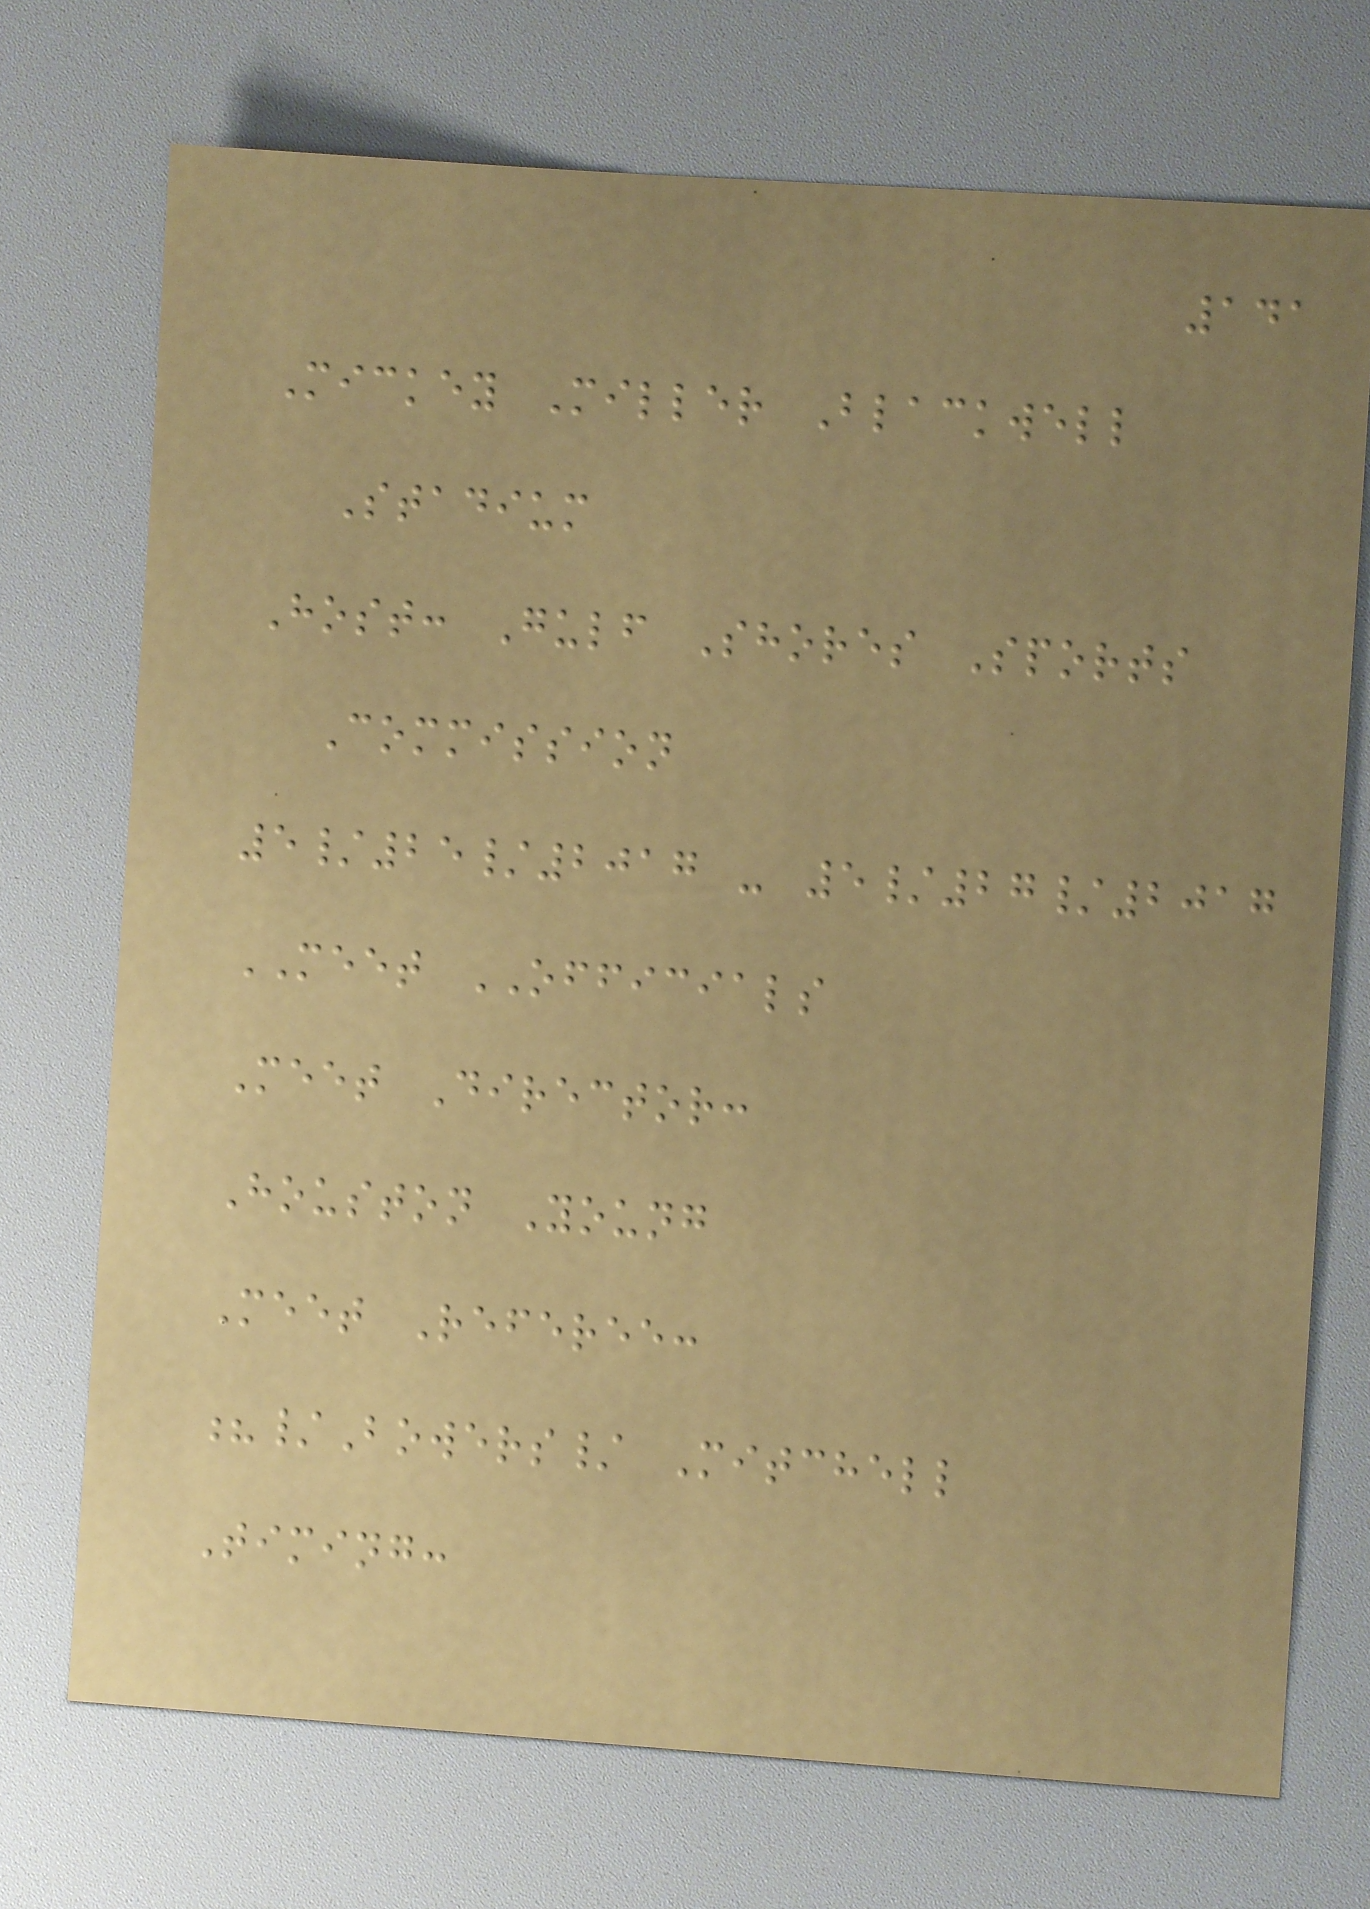141
Mickey Miller Blackwell
Stadium
Host: Gulf Shores Sports
Commission
5/25/2017 - 5/27/2017
MEET OFFICIALS
Meet Director:
Houston Young
Meet Referee:
?/Bowers/ Mitchell
Timing:
